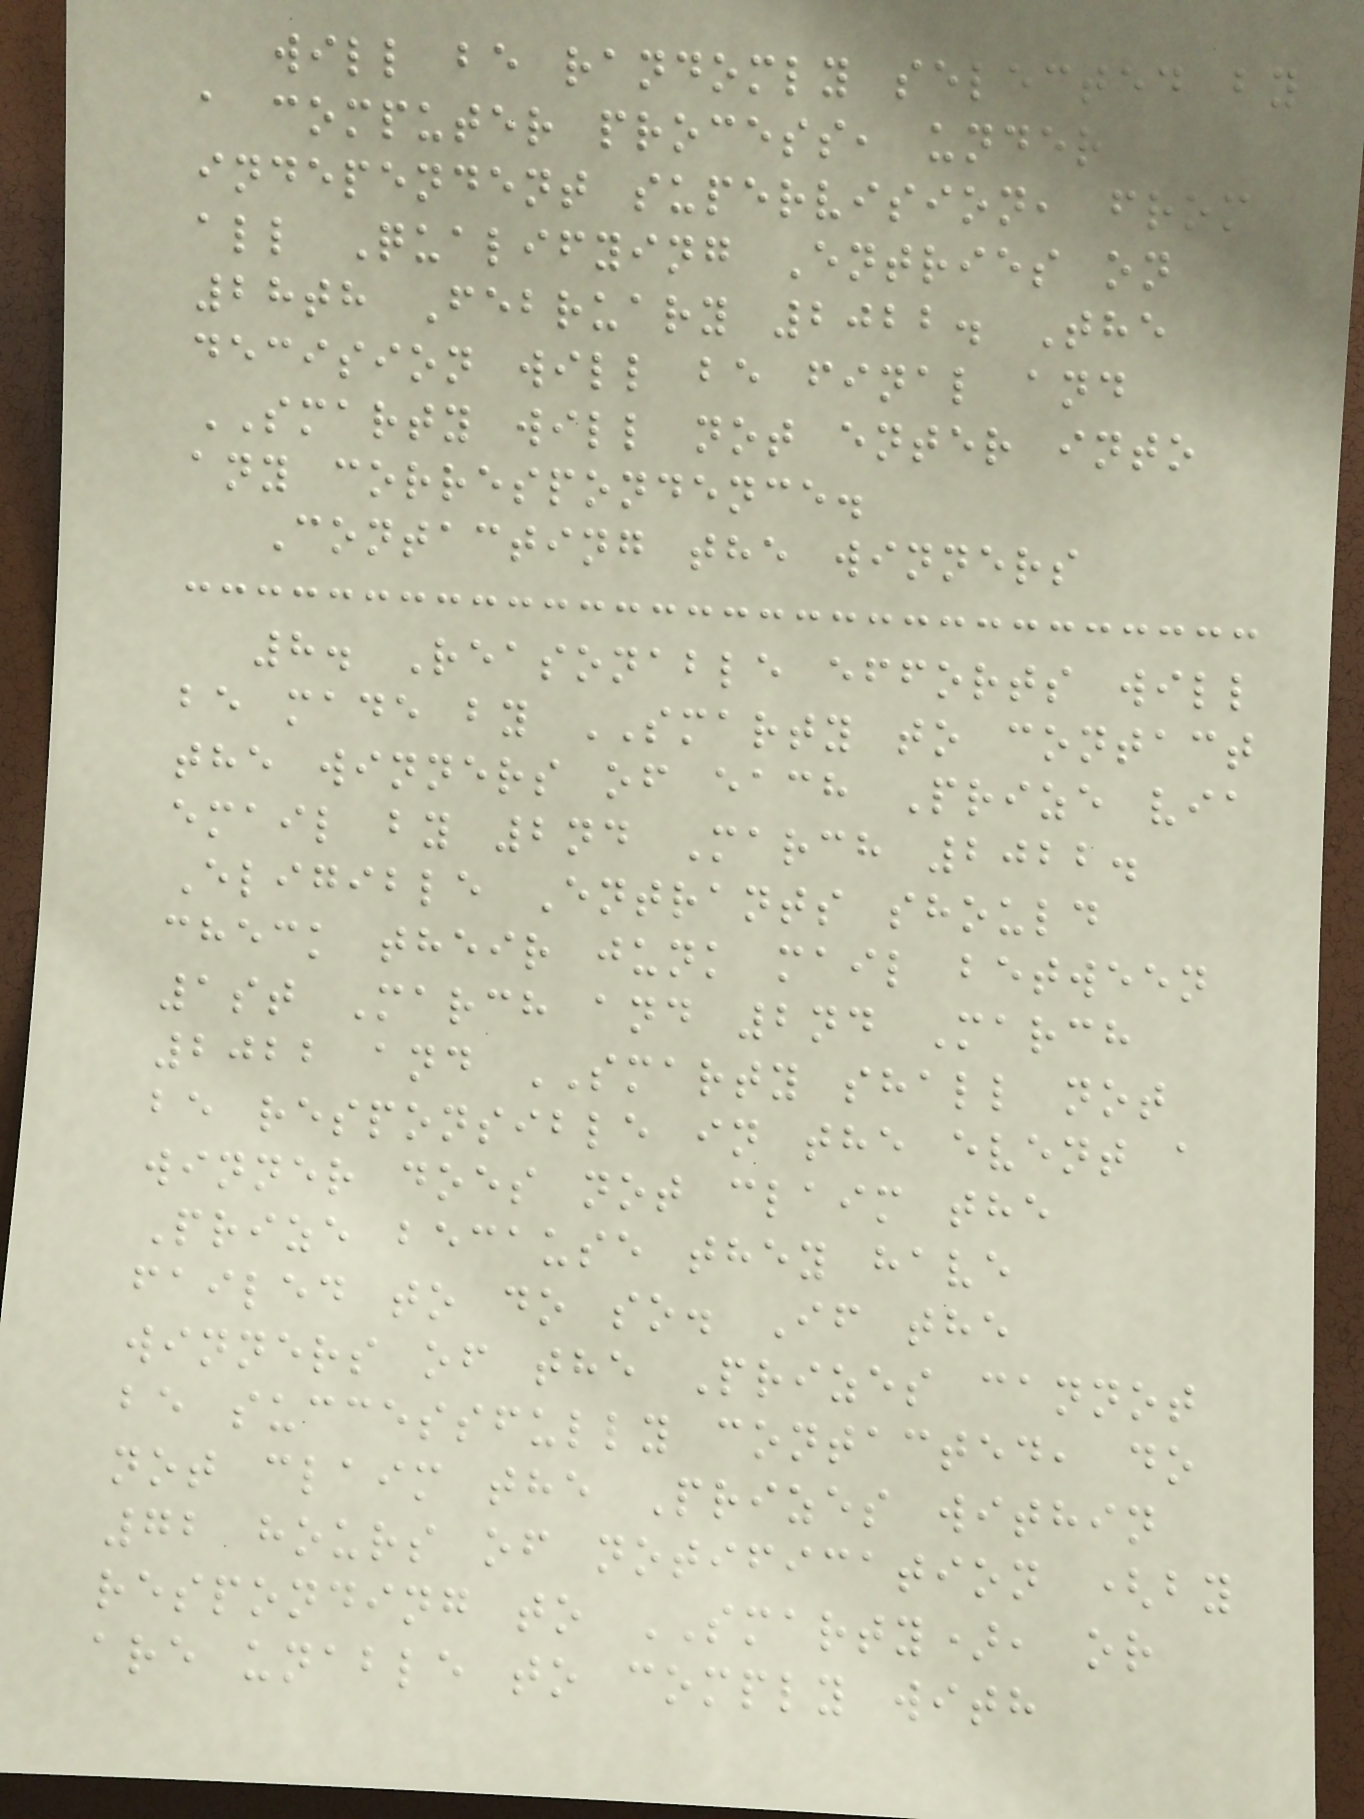will be randomly selected by
a computer process, under
independent supervision, from
all Qualifying Entries on
28th February 2022. The
decision will be final and
SMARTY will not enter into
any correspondence.
Contacting the winners
8. Reasonable efforts will
be made by SMARTY to contact
the winners of each Prize via
email by 2nd March 2022.
Eligible Entrants should
check their junk mail between
1st March and 2nd March
2022 and SMARTY shall not
be responsible in the event a
winner does not claim the
Prize because they have
failed to do so. If the
winners of the Prizes cannot
be successfully contacted, do
not claim the Prizes within
72 hours of notification (by
responding to SMARTY), or
are unable to comply with
